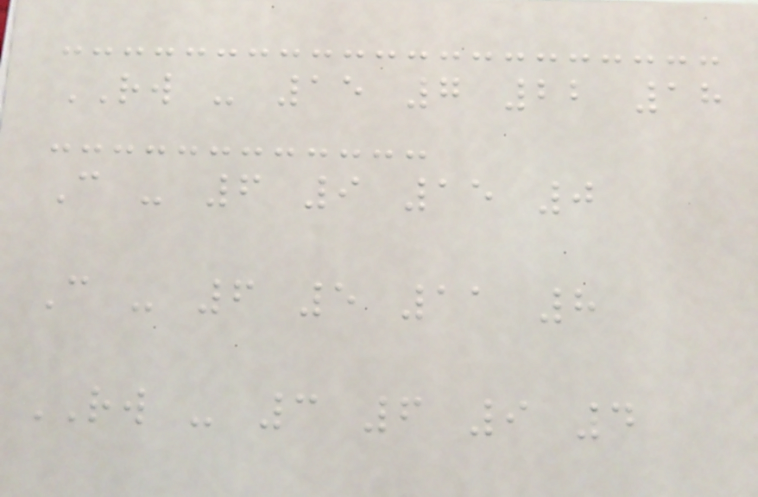RW - 15 7 22 18
C - 6 9 15 0
C - 6 5 11 8
RW - 3 6 9 4
